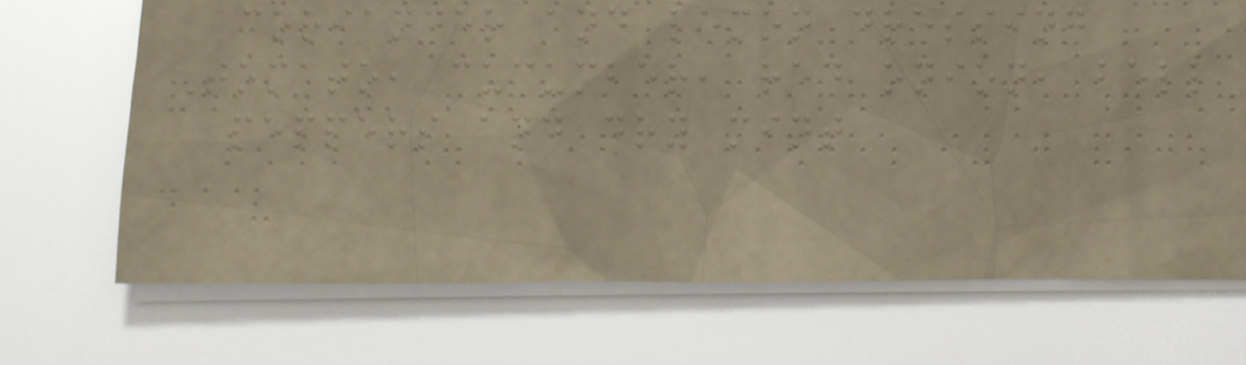coriander and lemon dressing
Tomato, cucumber, red onion, bell
peppers and dry mint
